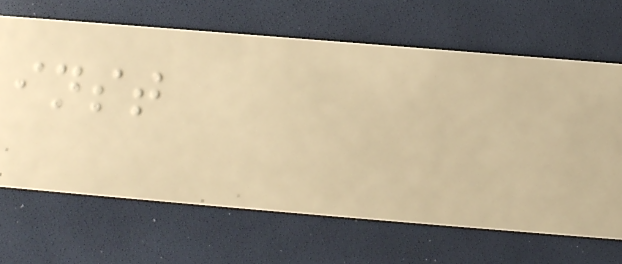inst
